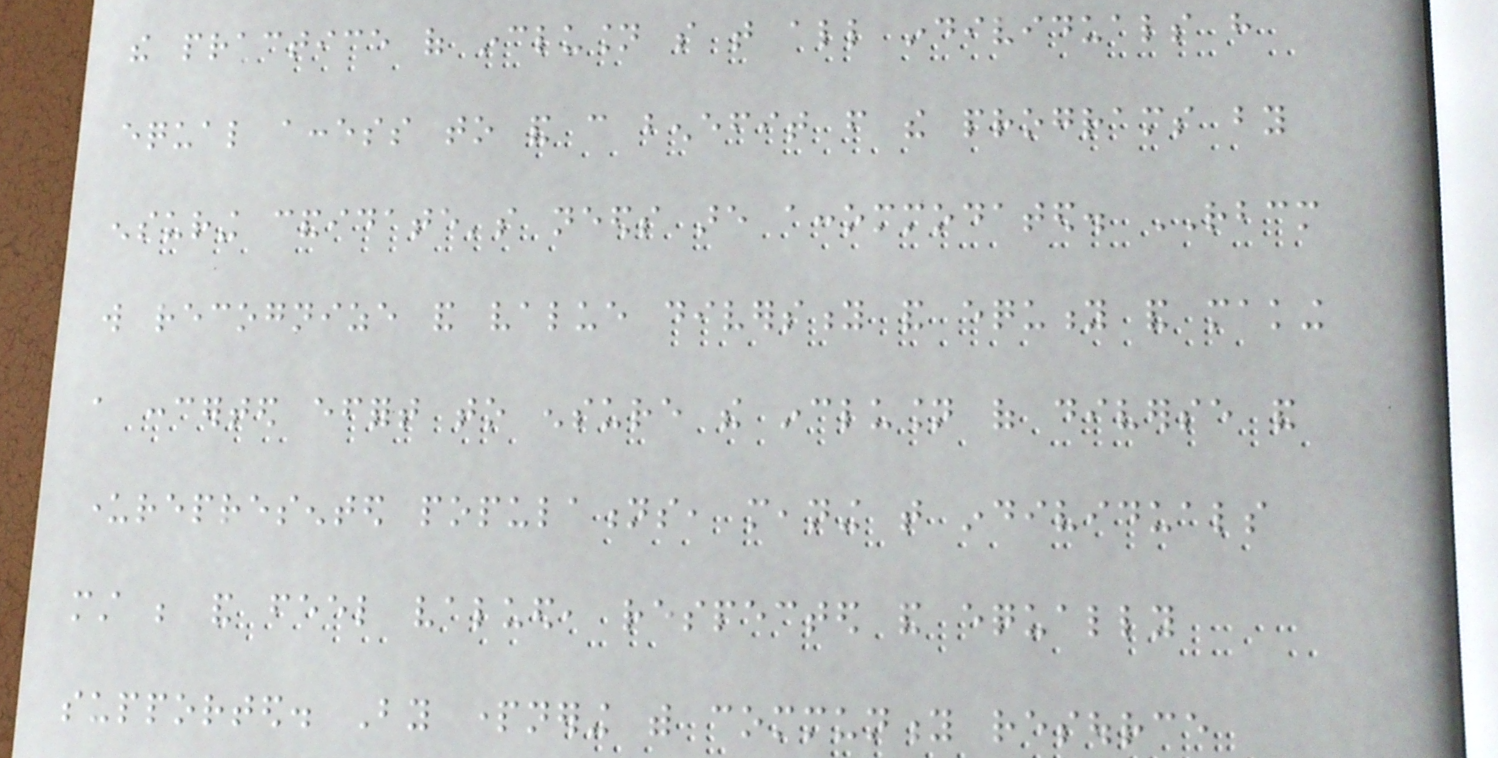the practice of inclusion so that all individuals have
equal access to and can benefit from the programs by
ensuring candidate's needs are accommodated. RBCM
will recognize and value diversity and equity and making
a concerted effort to ensure the inclusion of diverse and
underrepresented populations, meaning that individuals
must be and feel valued, respected and equally
supported. By partnering with community resource
